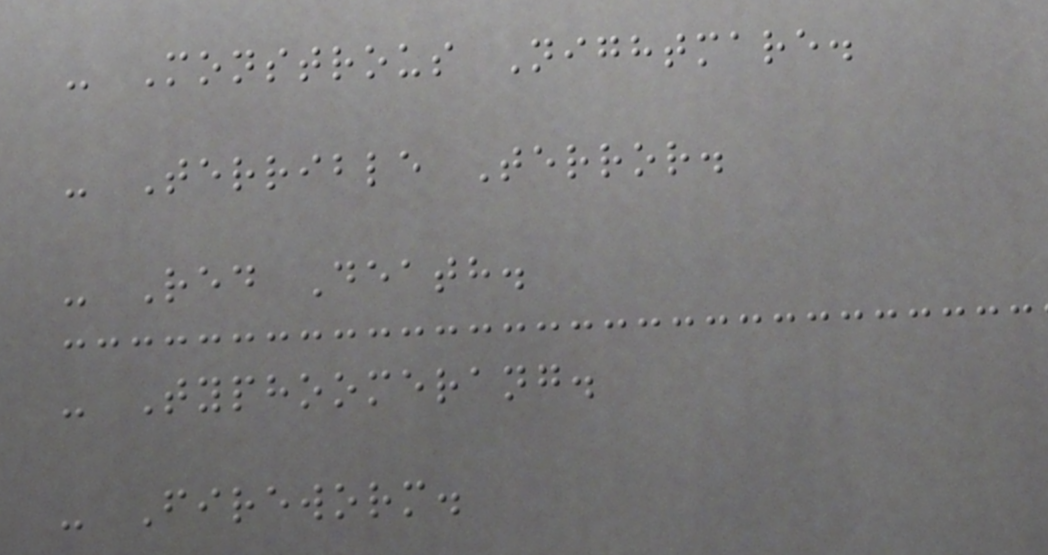- Monstrous Nightmare.
- Terrible Terror.
- Red Death.
- Typhoomerang.
- Fireworm.
